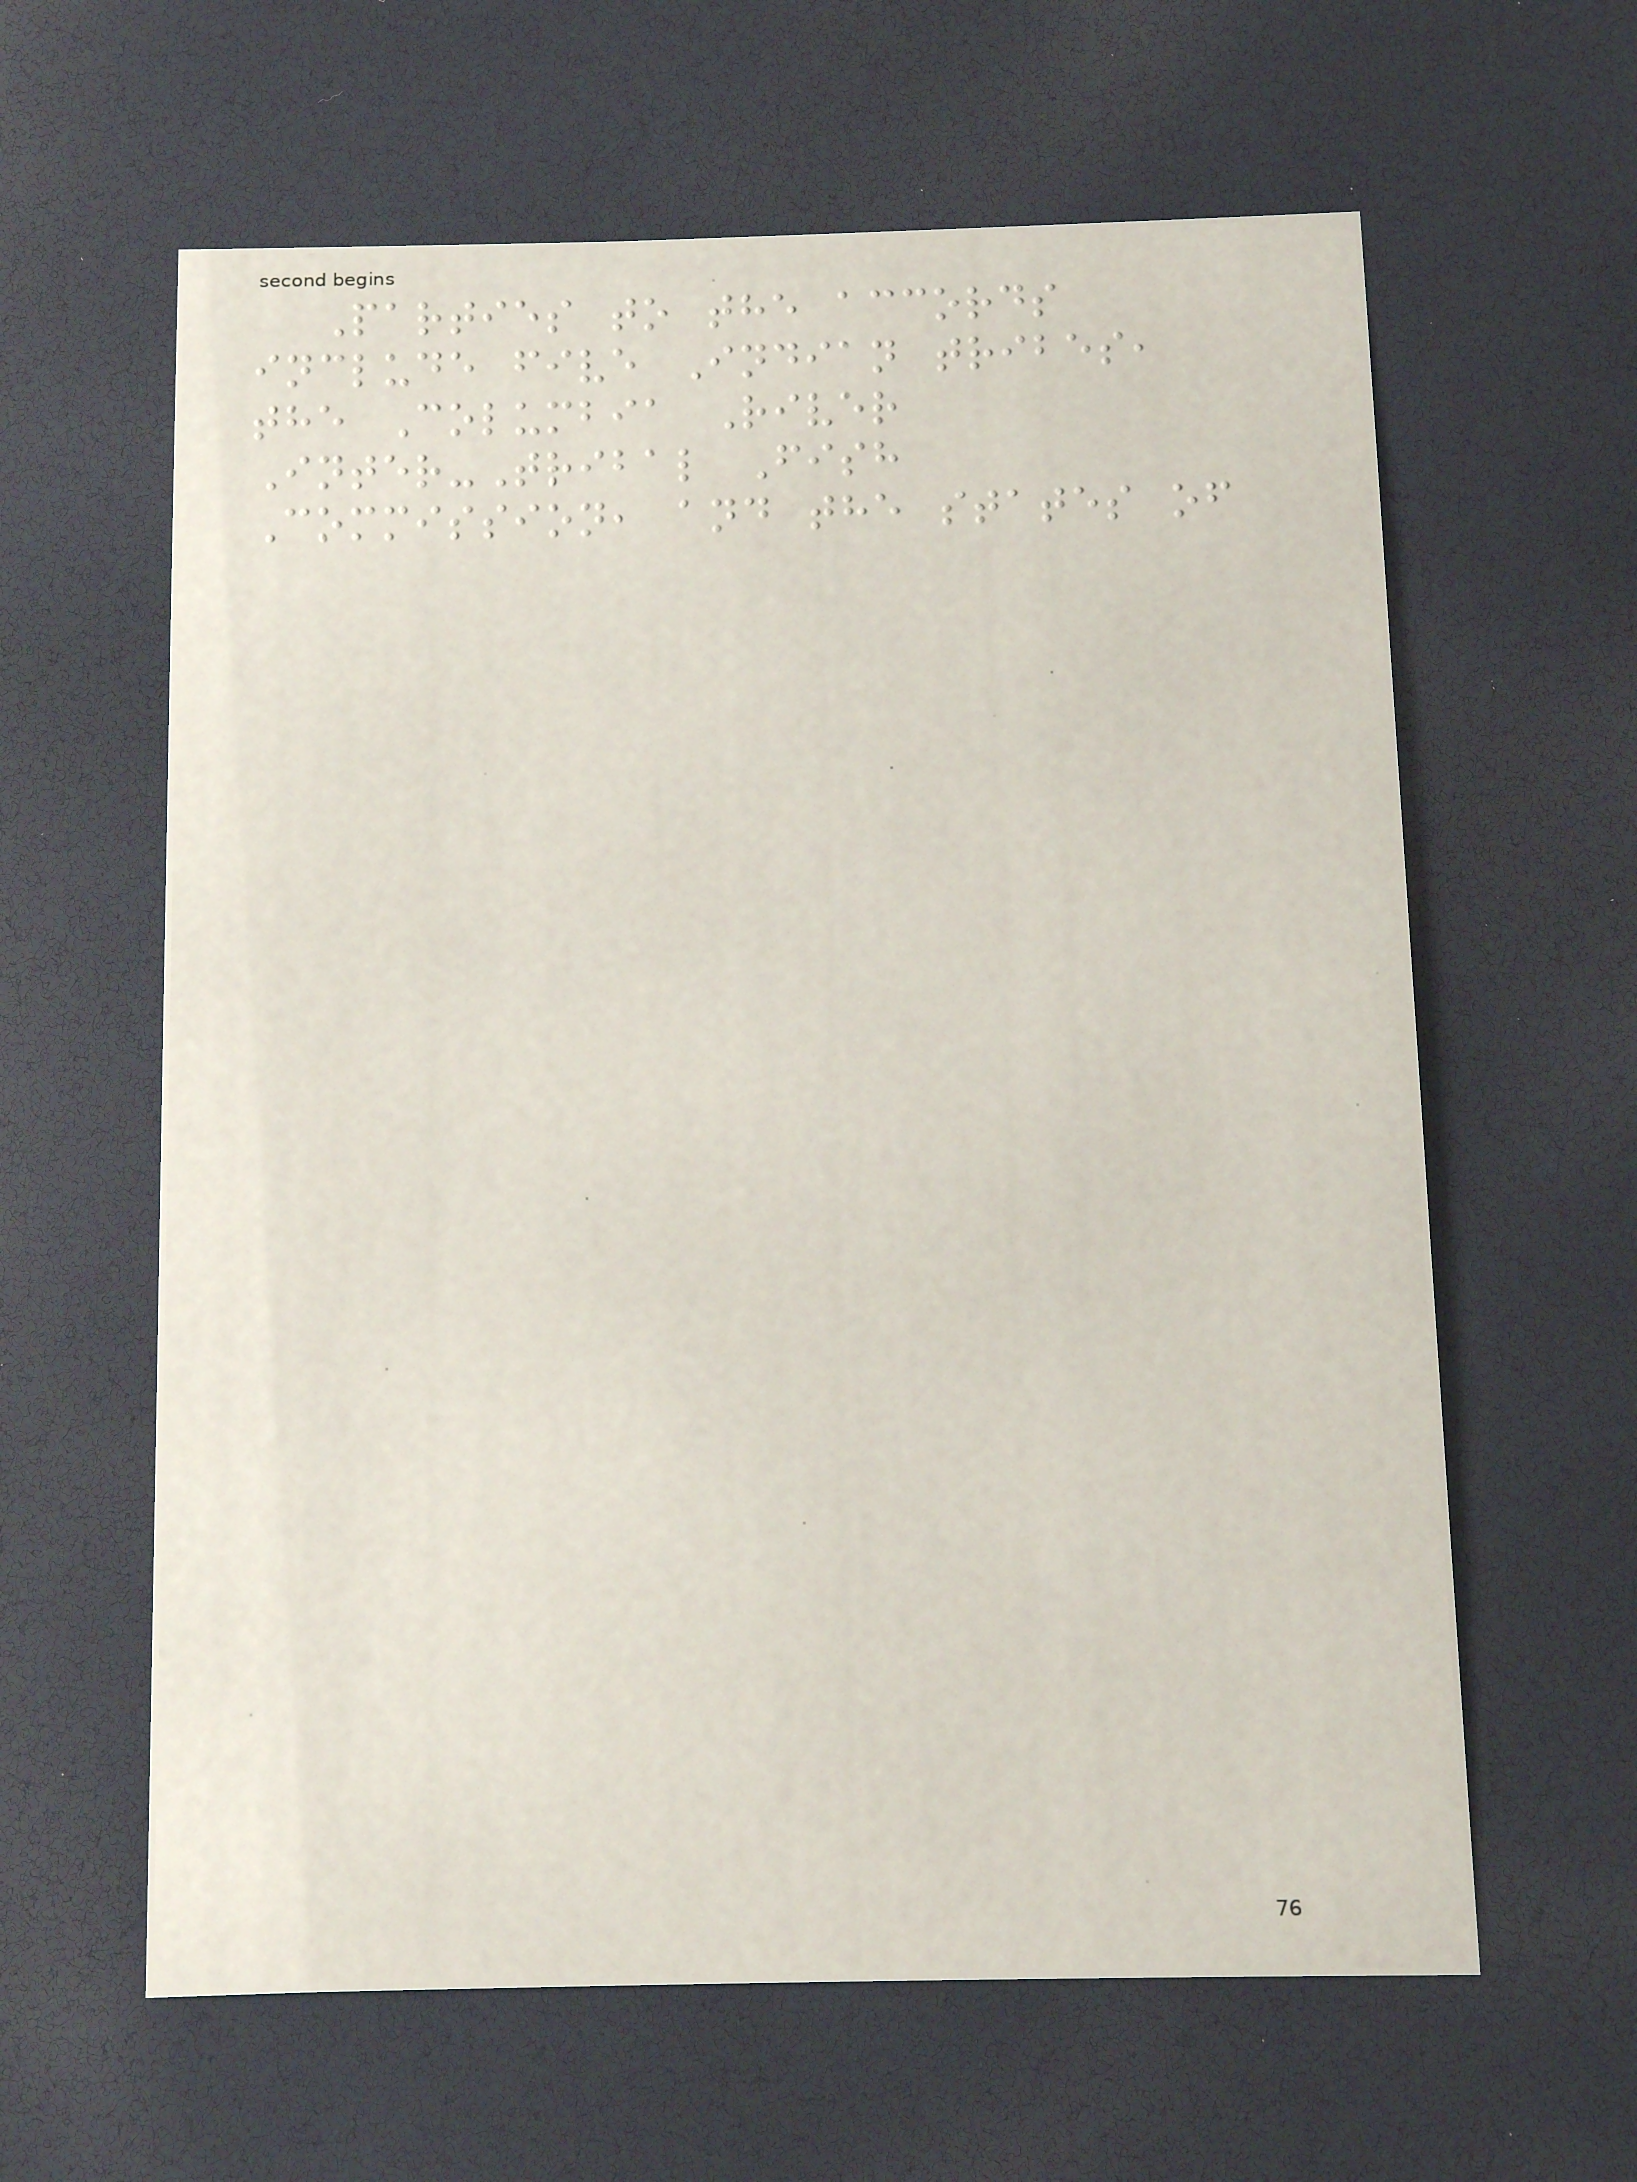Parties to the accords
include five Indian tribes,
the Columbia River
Inter-Tribal Fish
Commission, and the states of
